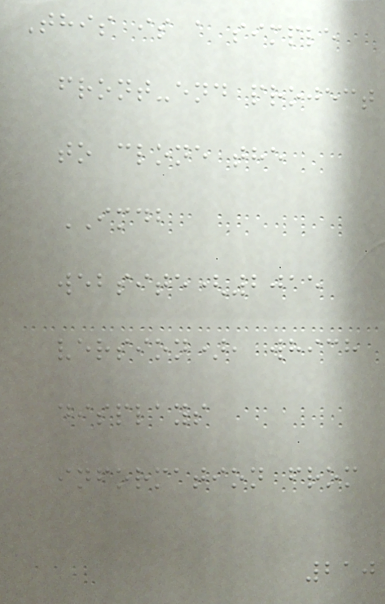This is a simple
front-end project
to clone the
IMDB
website(2015
version), which
displays
information from
210
